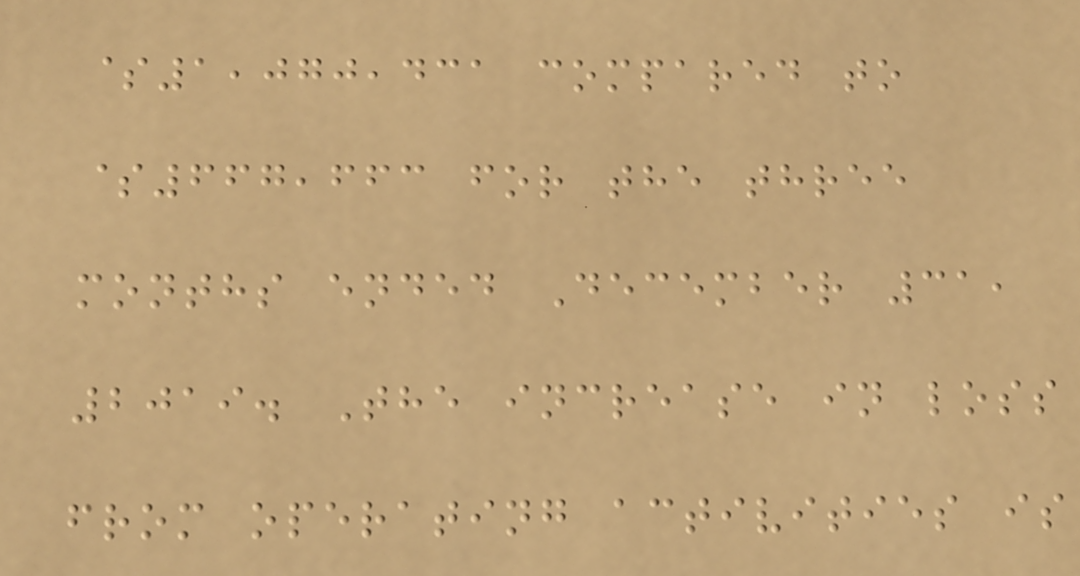$1,070,431 compared to
$667,663 for the three
months ended December 31,
2019. The increase in loss
from operating activities is
